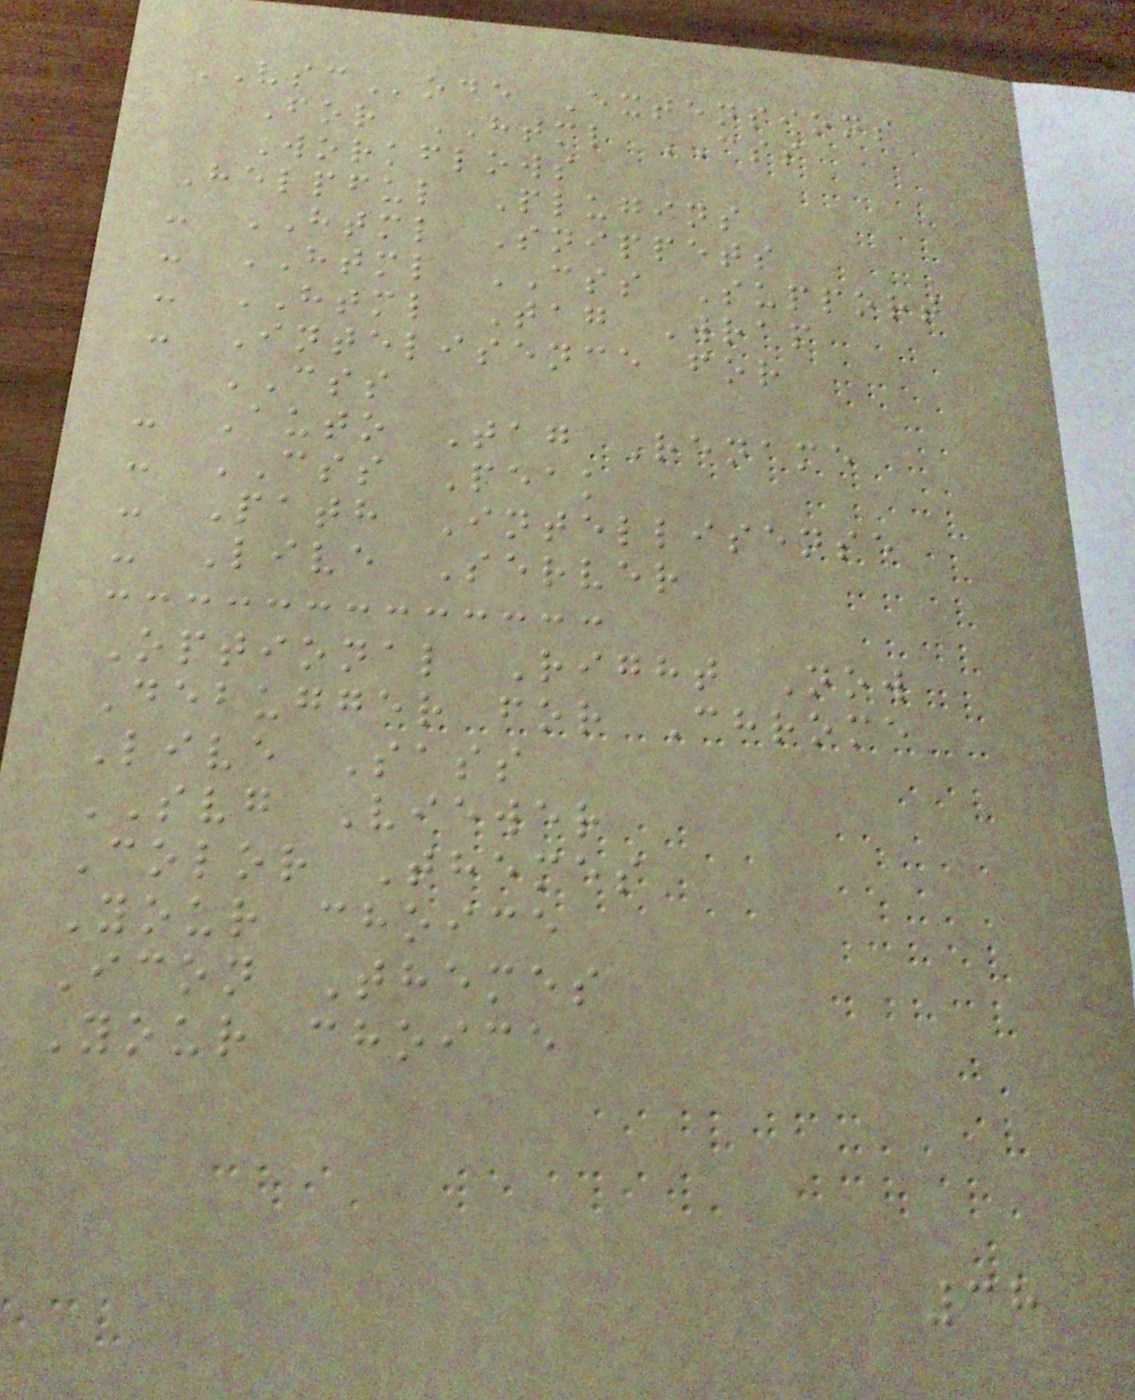VSCode Extensions
For HTML CSS
Workflows
Helpful Plugins
- HTML Snippets
- HTML CSS Support
- HTML Tag Wrap
- Intelisence for
CSS
- Auto Tag Rename
- CSS Peak
- Path Intellisense
- Live Server
Optional Right Now
Debugger for Chrome
Live Sass
SVG Viewer
Color Themes
Your choice
Icon Themes
Your choice
38
